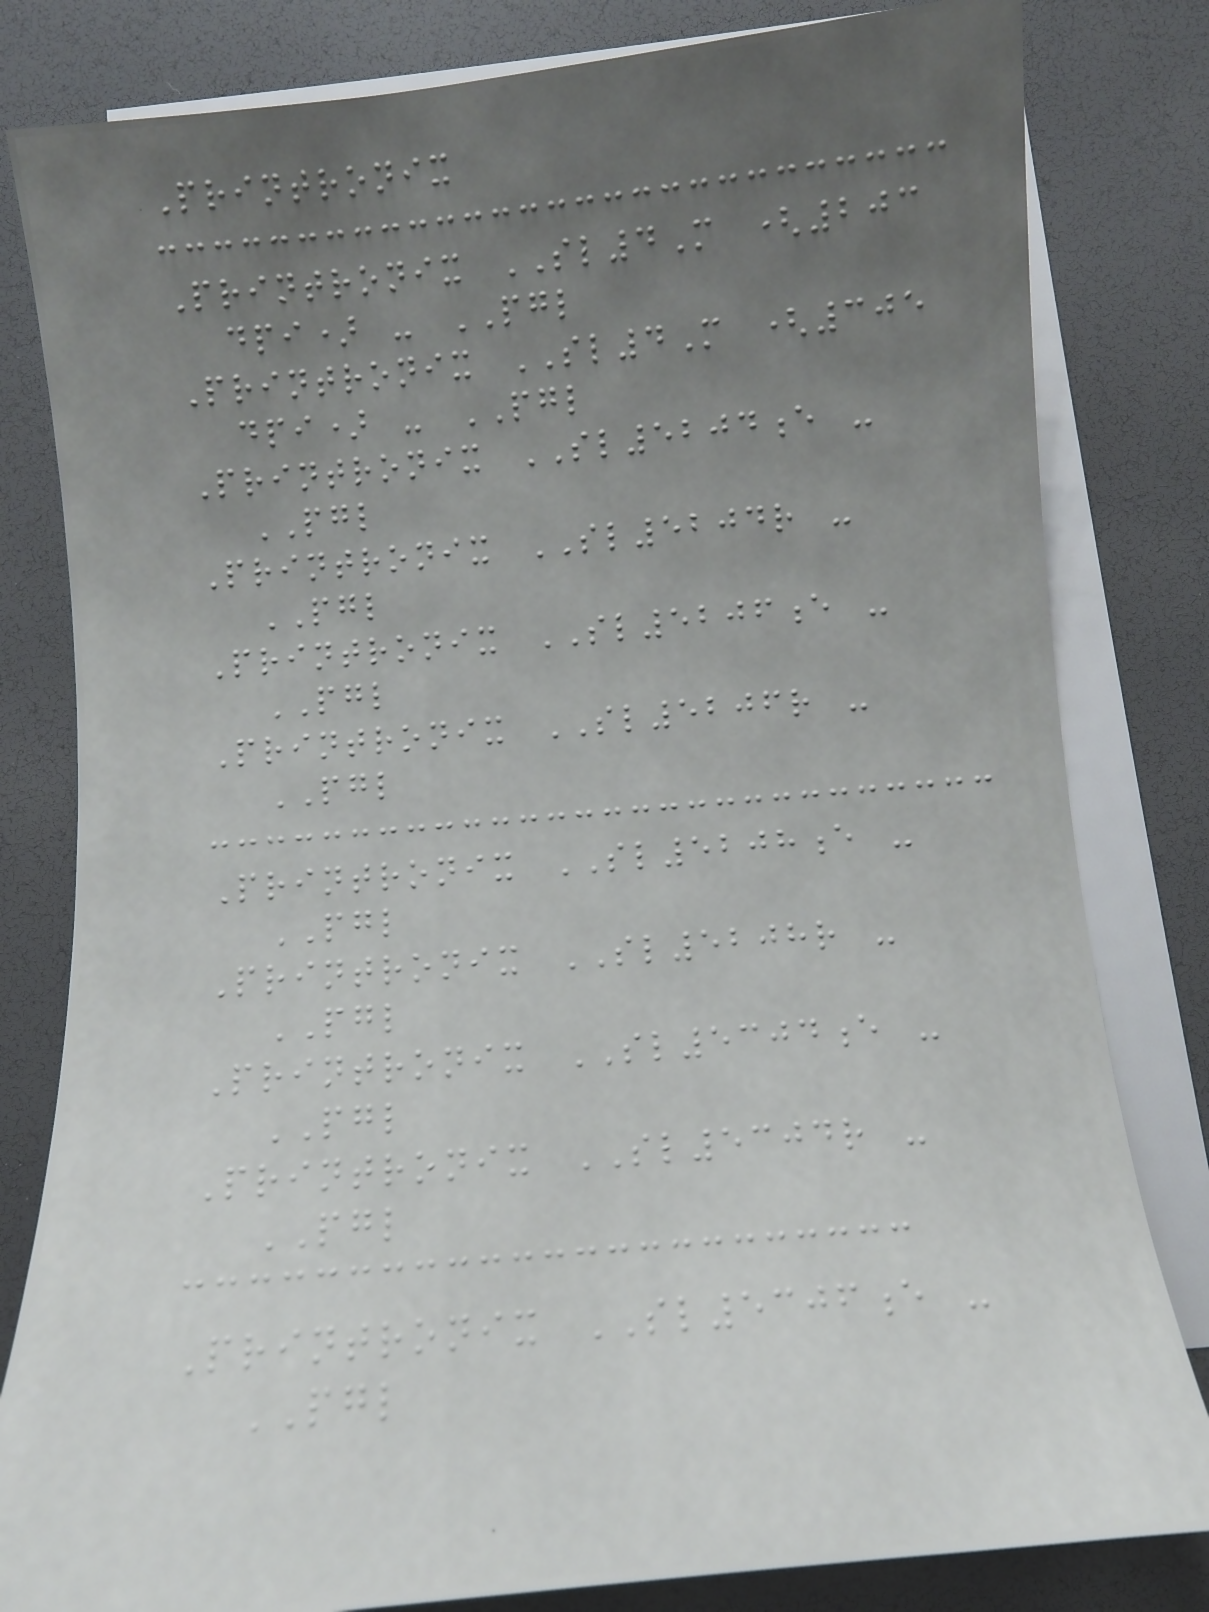Printronix
Printronix SL4M (203
dpi) - PGL
Printronix SL4M (305
dpi) - PGL
Printronix SL5204e -
PGL
Printronix SL5204r -
PGL
Printronix SL5206e -
PGL
Printronix SL5206r -
PGL
Printronix SL5208e -
PGL
Printronix SL5208r -
PGL
Printronix SL5304e -
PGL
Printronix SL5304r -
PGL
Printronix SL5306e -
PGL
